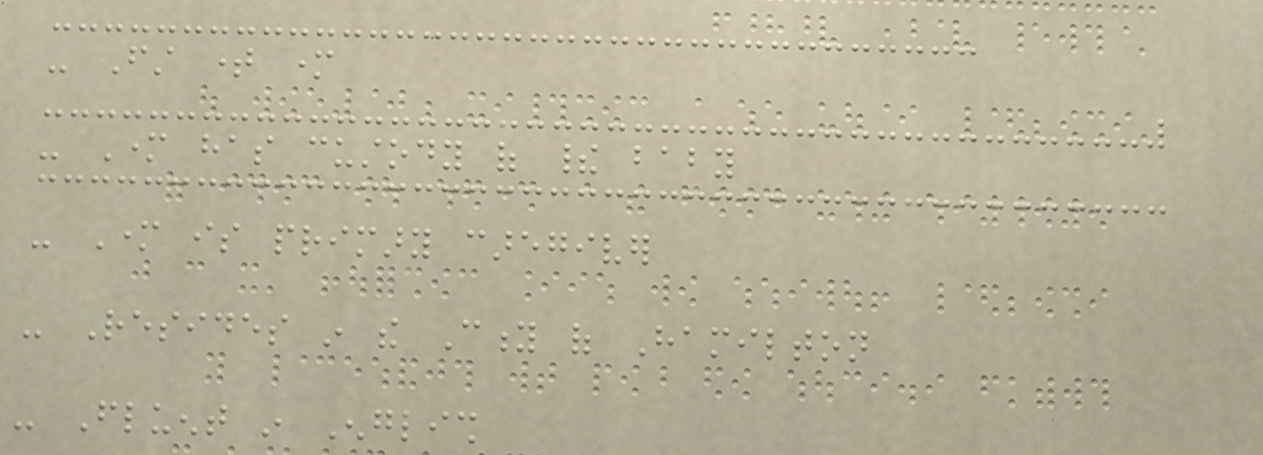- First time mother
- Mother has custody of their baby
- Mother is primary caregiver
- Resides in the City of Hamilton
- Fluent in English
